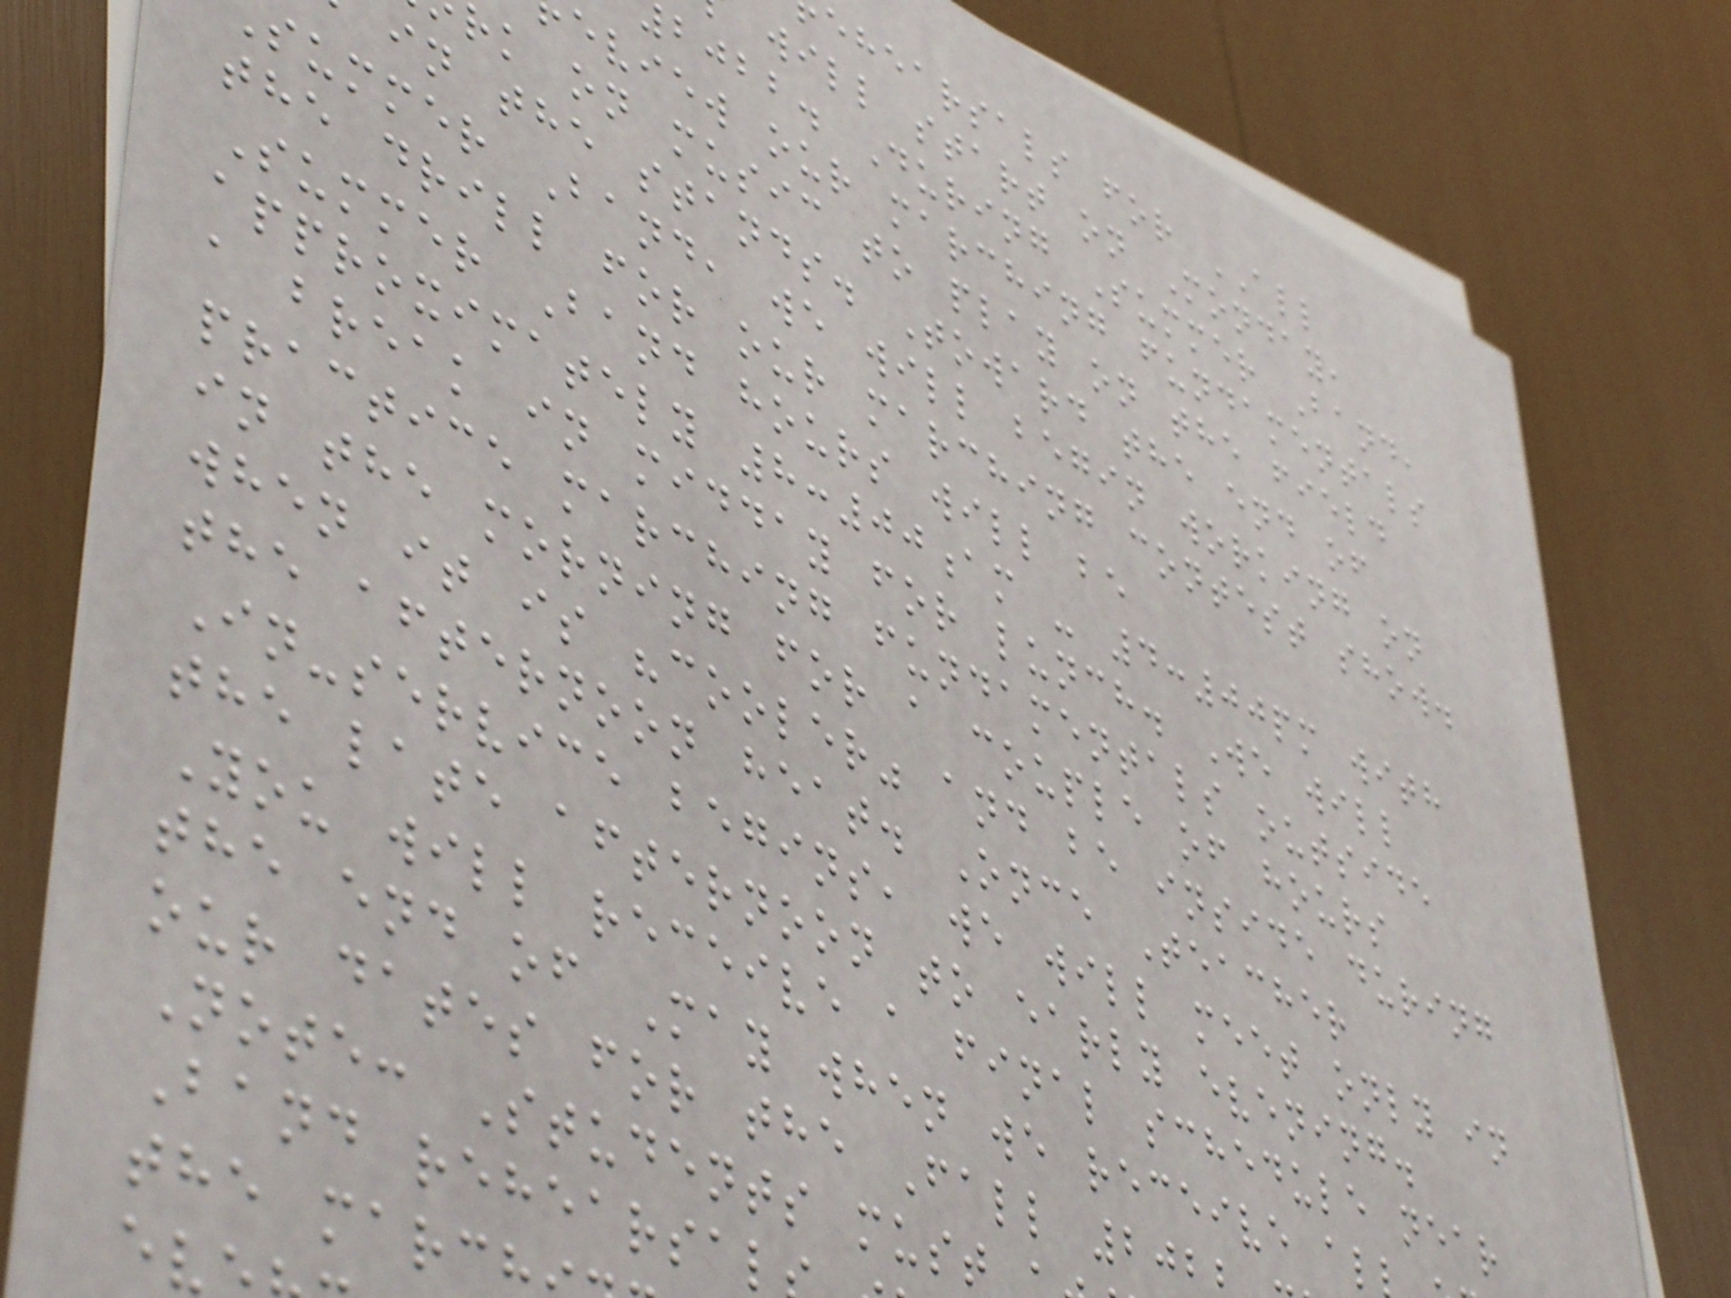ehearsals for ALL
will start on Monday,
bjbb. During Summer Band,
eview our marching fundamentals
rk on music to play on the field
in the stands. Toward the end of
summer Band, we will begin working on
the drill for our marching contest show.
Summer Band hours will be
approximately 8:00am - 4:00pm with
a break in midday for lunch. We will
practice marching fundamentals outside
in the morning for a couple of hours
when it is "cooler" and be inside during
the afternoon heat. Once Teacher
In-service begins, we will meet only in
the late afternoon to early evening.
You will receive a final schedule near
the end of May when we receive al
our dates for the Fall 202
Note: Students must
Band rehearsal
